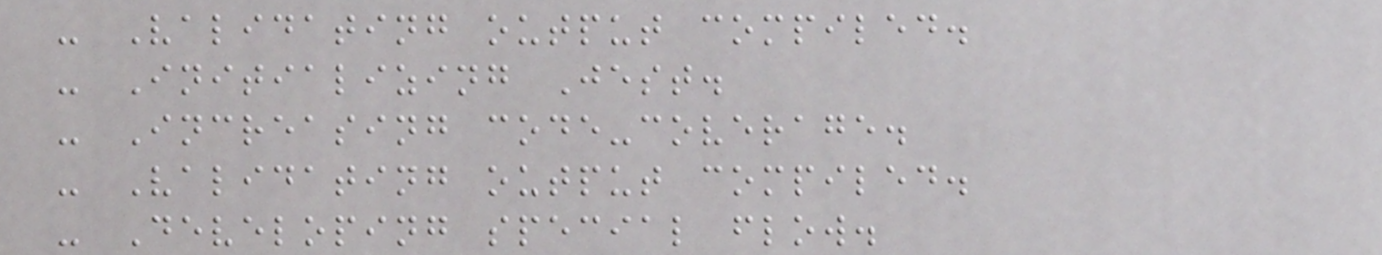- Validating output compiled.
- Initializing Jest.
- Increasing code-coverage.
- Validating output compiled.
- Developing special flow.
